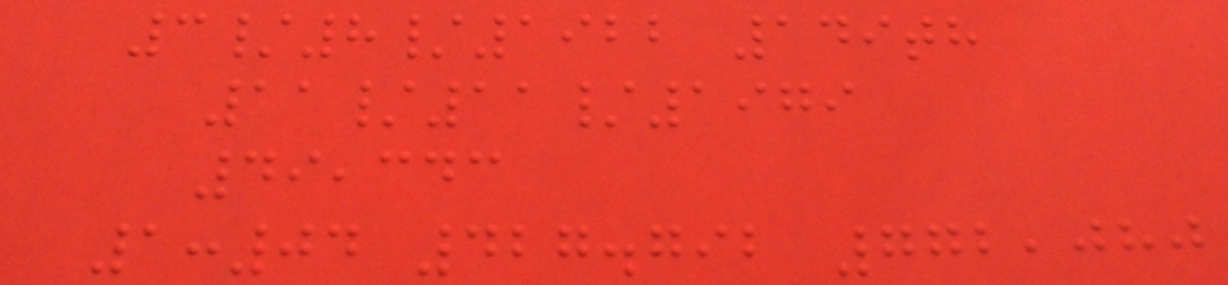3/8/1922 149th
11/11/1979
49,343
1:04 427.792 772,080
